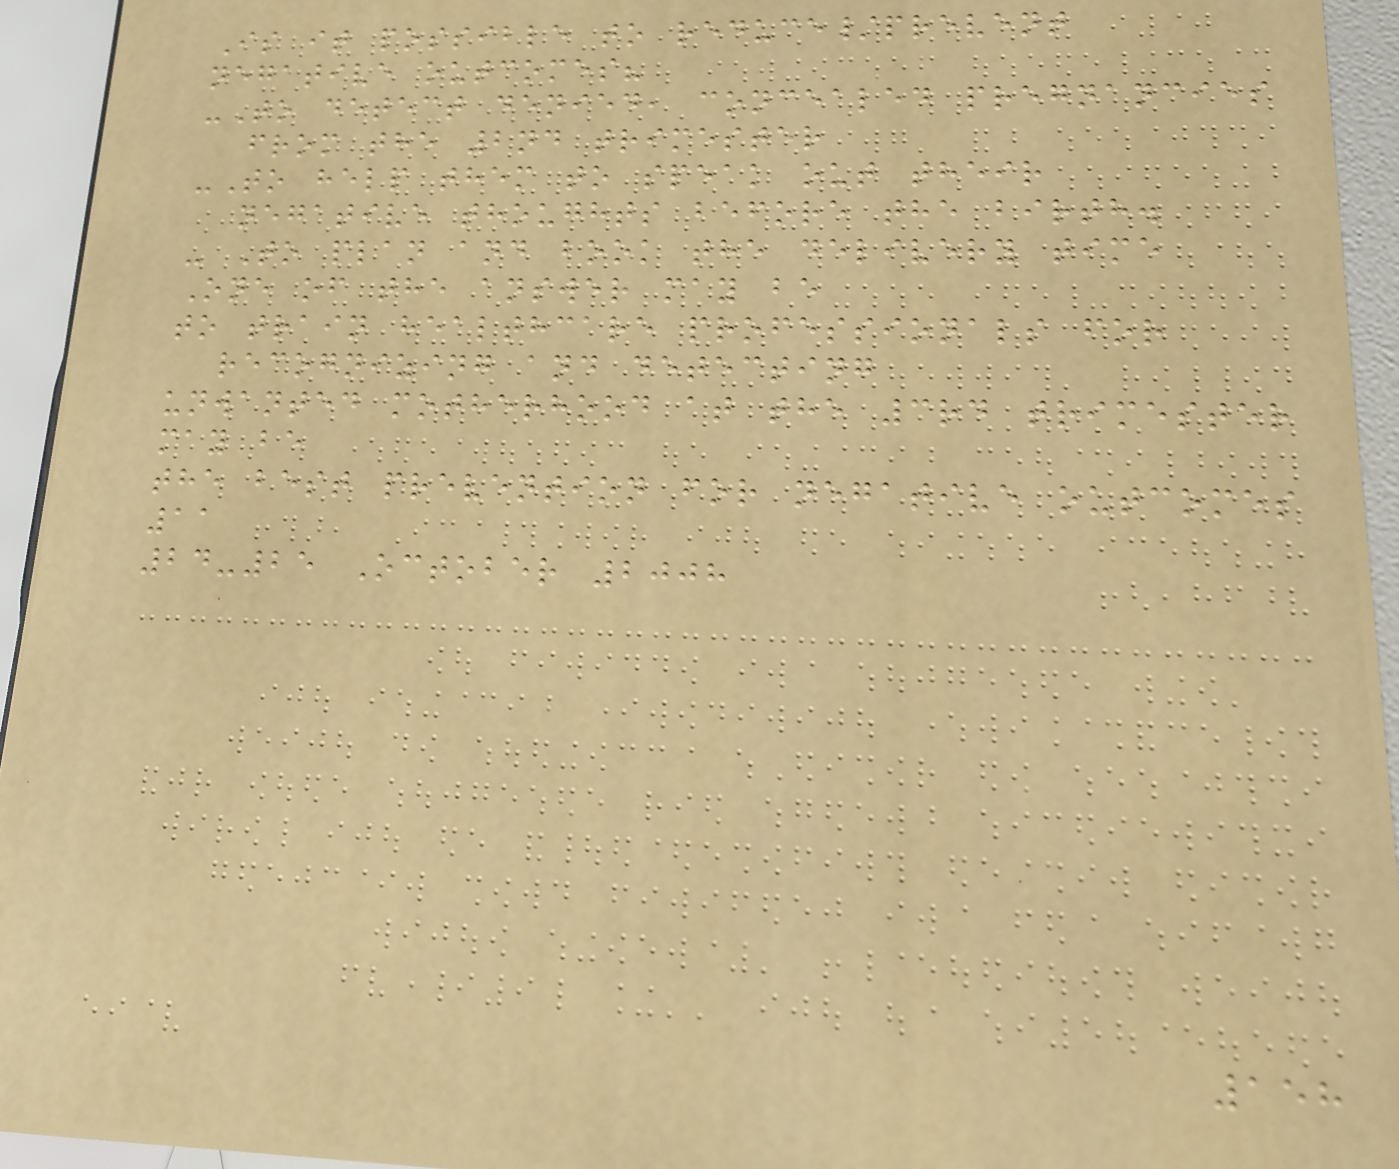Is it possible to reduce/prevent
negative outcomes?
-To detect denied, concealed pregnancies
from the 2nd trimester
-To help them to speak out their
negative thoughts before the birth.
- To plan and book the delivery time
One of the answer may be
to train healthcare professionals for
recognizing and detecting
unwanted motherhood at the 3rd trimester
may be
the best prevention for negative outcomes
11
24-25 October 2008
158
